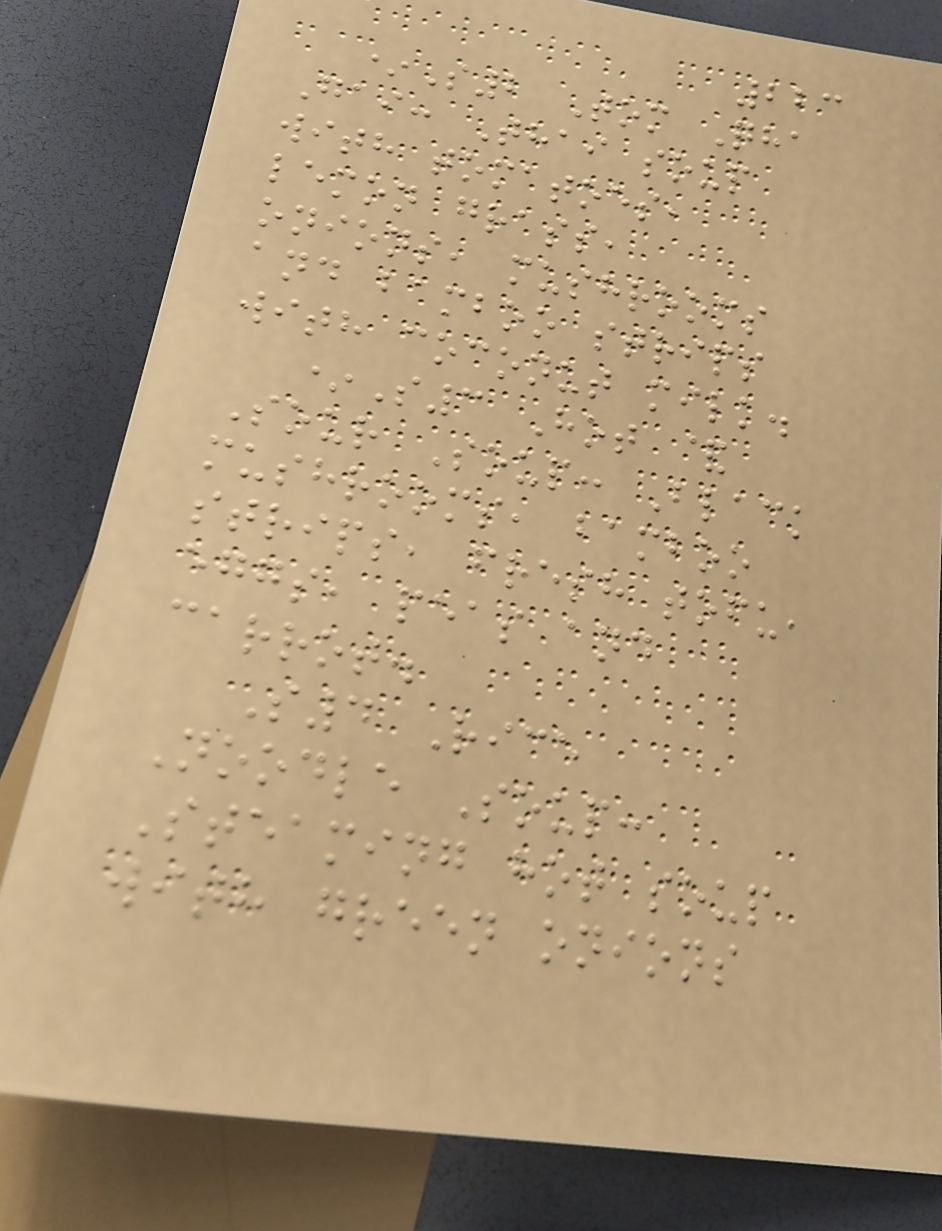223
*S2 Tom Qha
Gai: Thai soup
with tomatoes,
lemon grass,
onions, mushrooms
and bamboo strips
with coconut milk.
*S3 Hot &
Sour Soup: Black
mushrooms, bamboo
strips, fresh tofu,
eggs, peas and
carrot.
S4 Rice
Noodle Soup:
Steaming hot soup
with green onions
